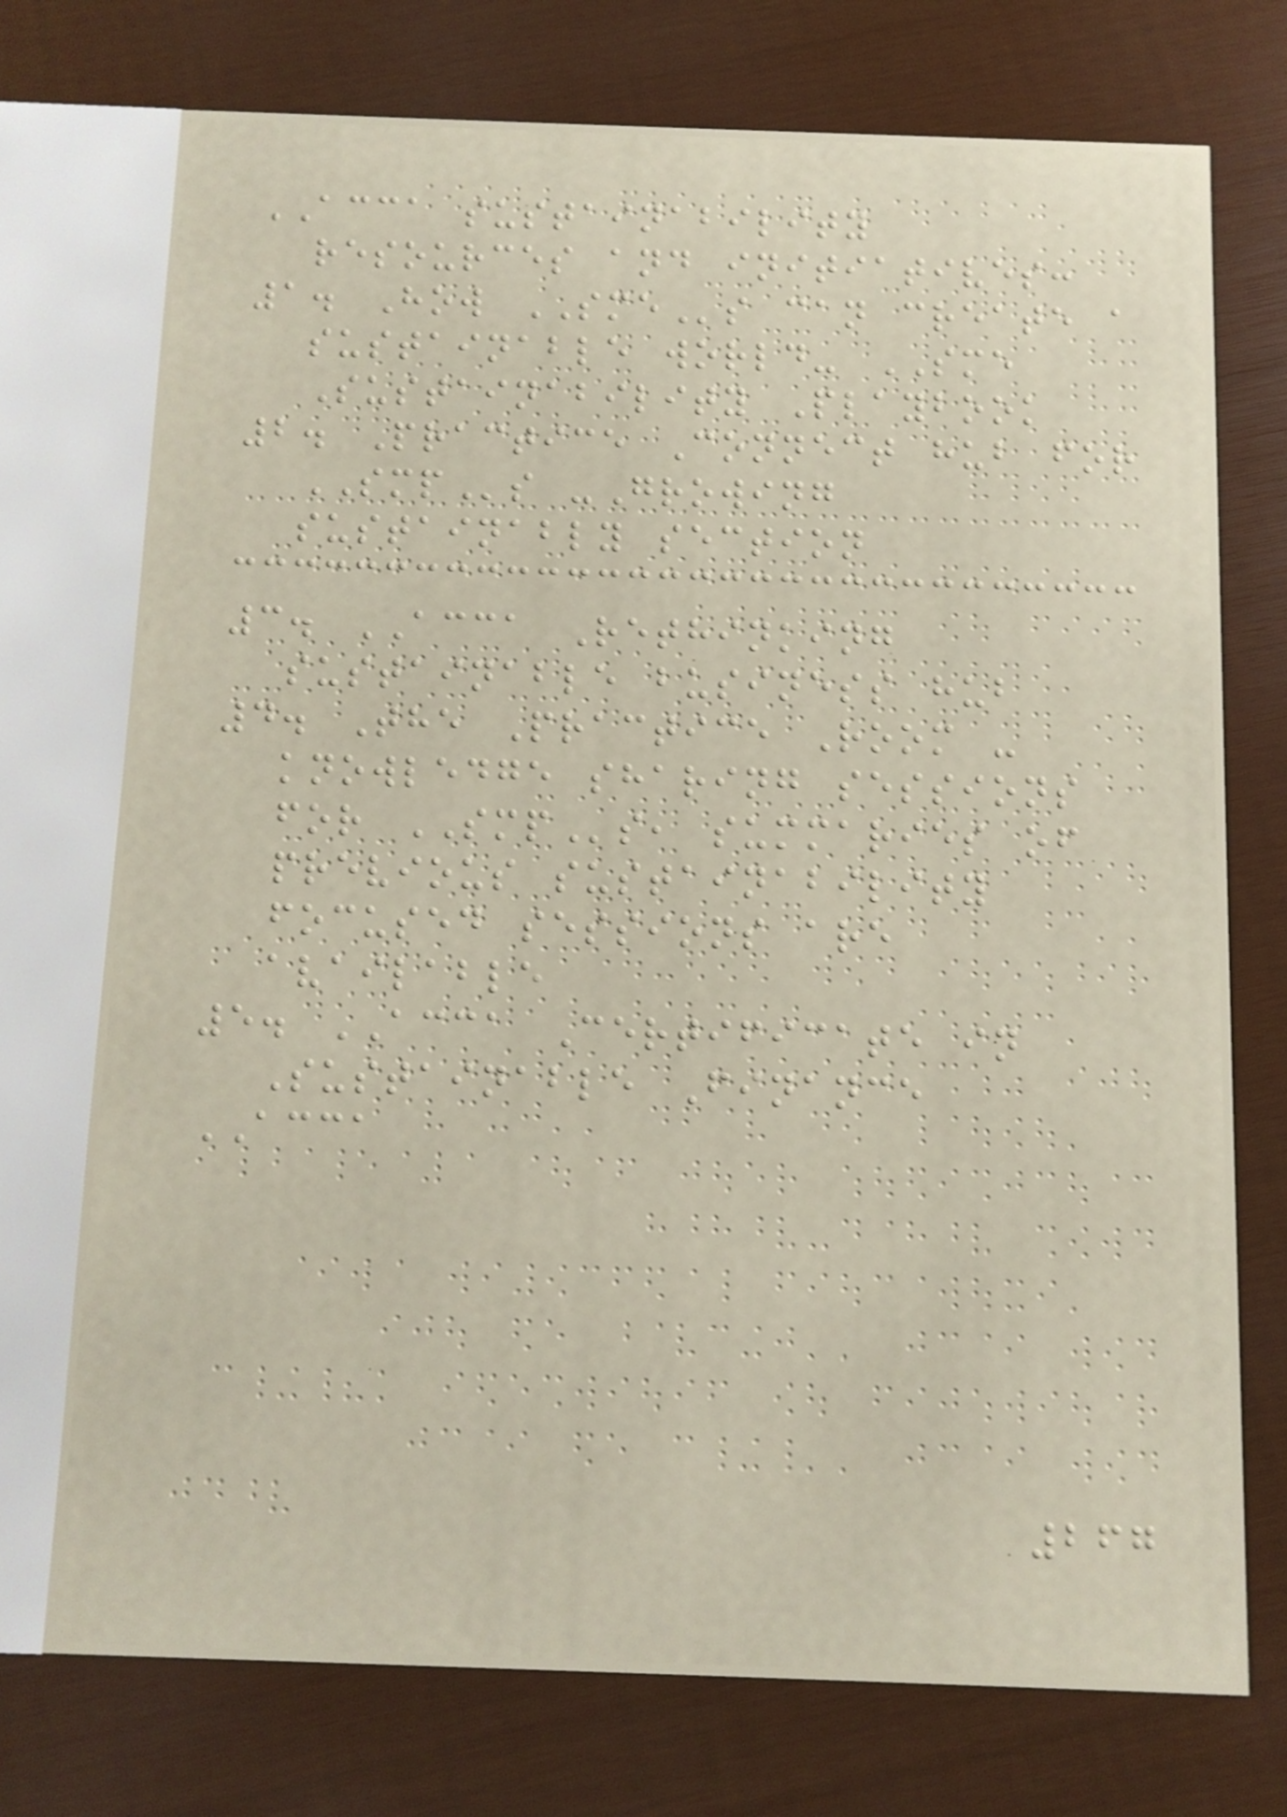ACCA sustainability
resources and initiatives:
1. How SMEs can create a
sustainable world- SME
Sustainability Playbook
2. Practice Connect hub for
SMPs -Growing
sustainably section
3. ACCA Rethinking
sustainable business hub
4. The Practice Room -
knowledge sharing sessions
for SMPs, summaries of
previous sustainability
focused sessions are
available
5. ACCA Certificate in
Sustainable Finance
ACCA
267
